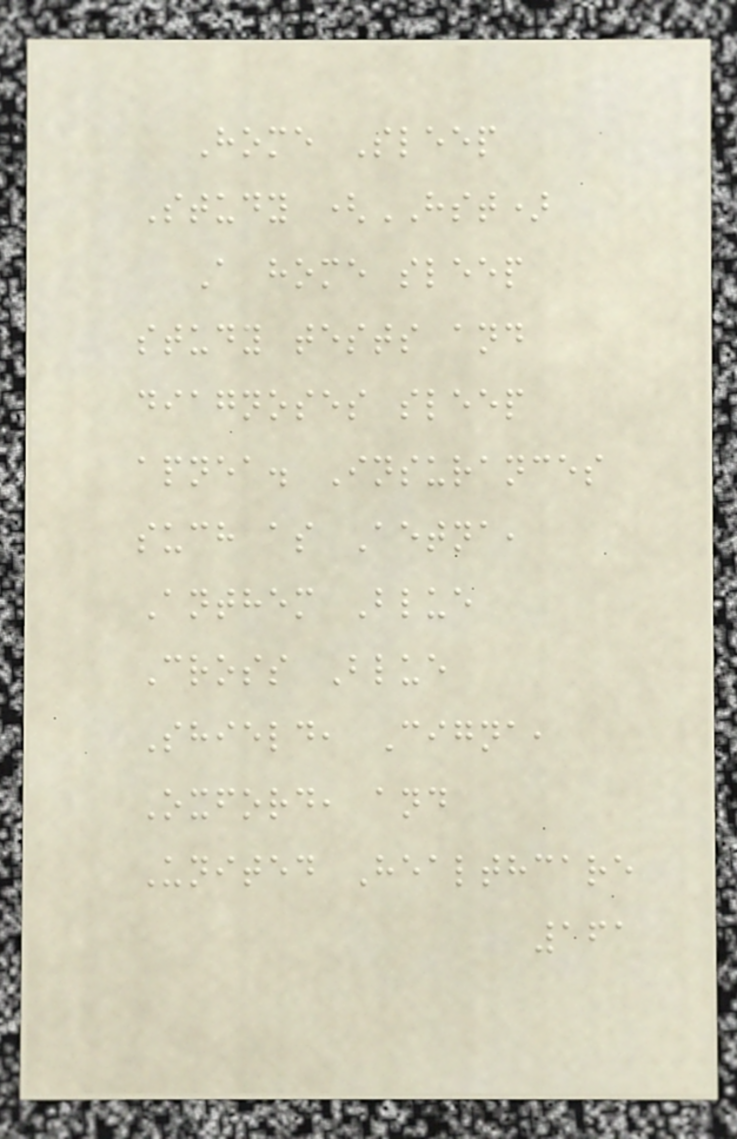Home Sleep
Study (HST)
A home sleep
study tests and
diagnoses sleep
apnea. Insurances
such as Aetna,
Anthem Blue
Cross Blue
Shield, Cigna,
Oxford, and
United Healthcare
161
